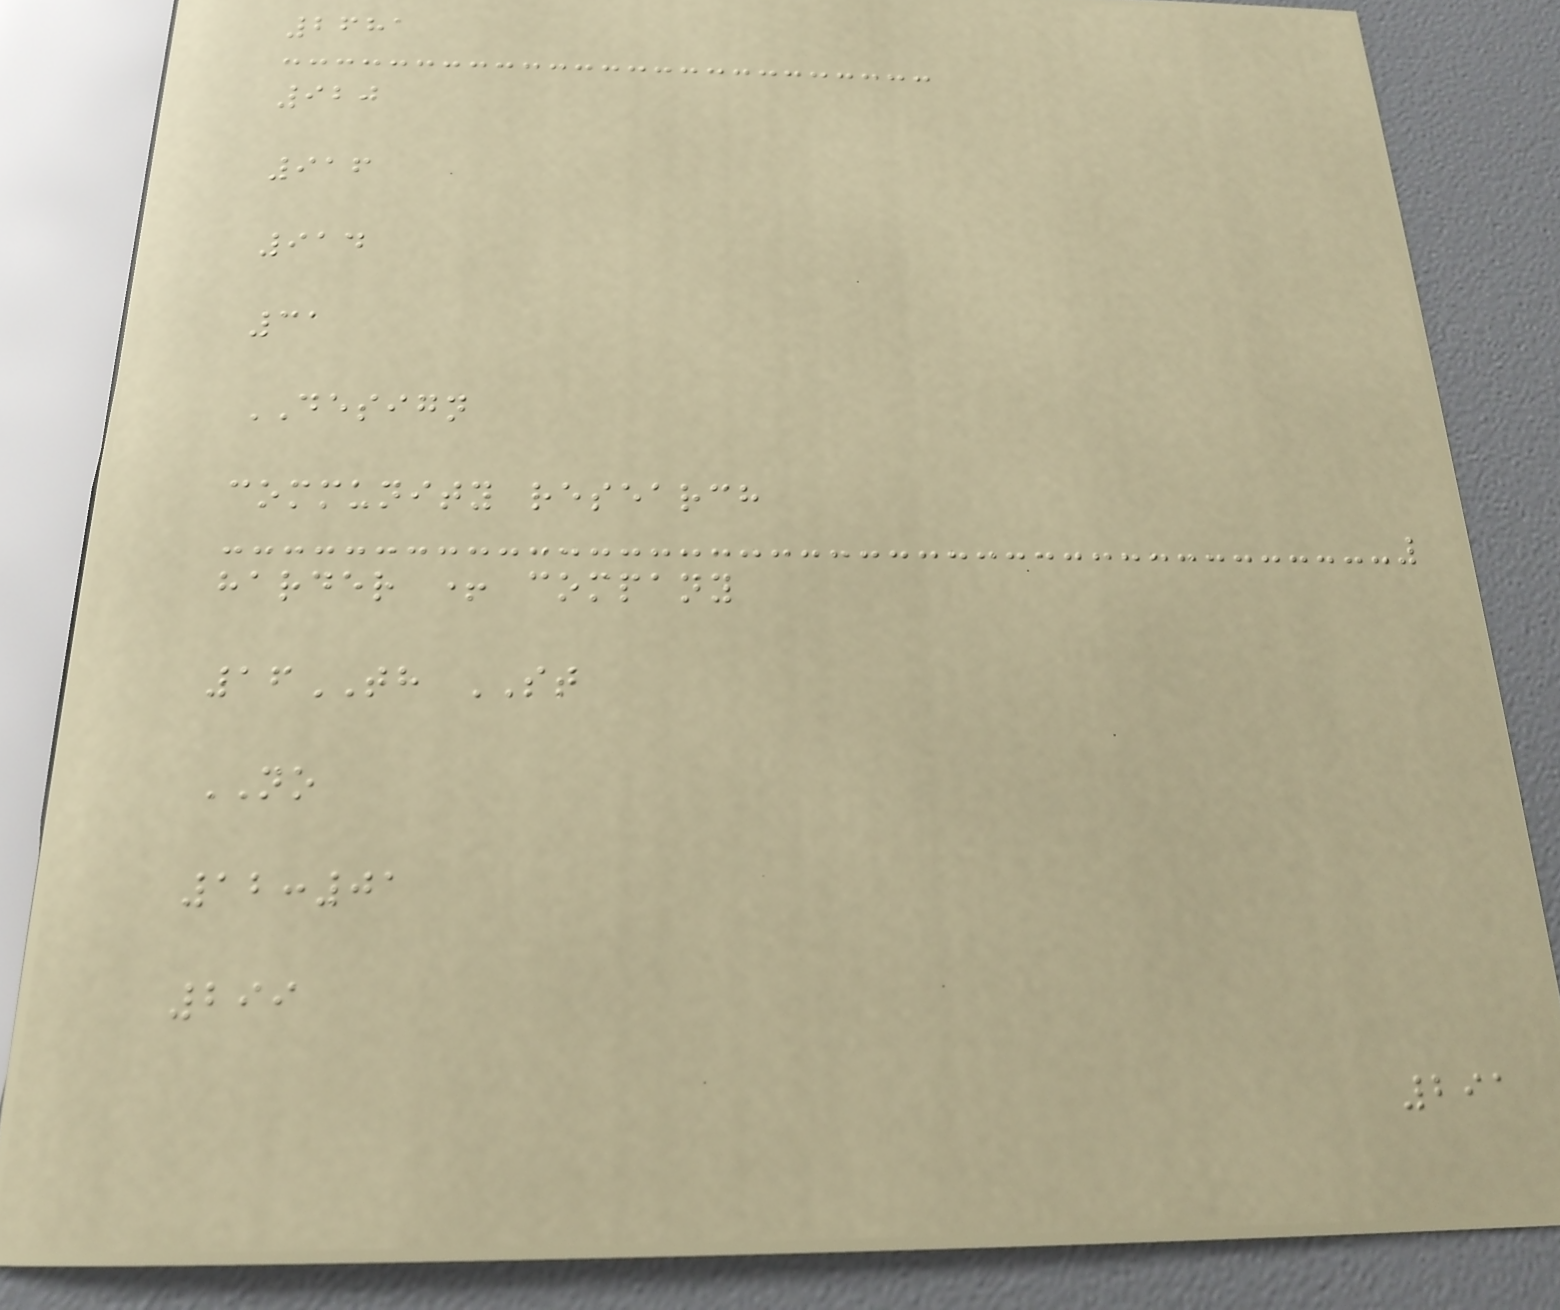2681
920
916
914
31
DESIGN
community research
harder + company
16TH ST
NO
12:01
299
291
